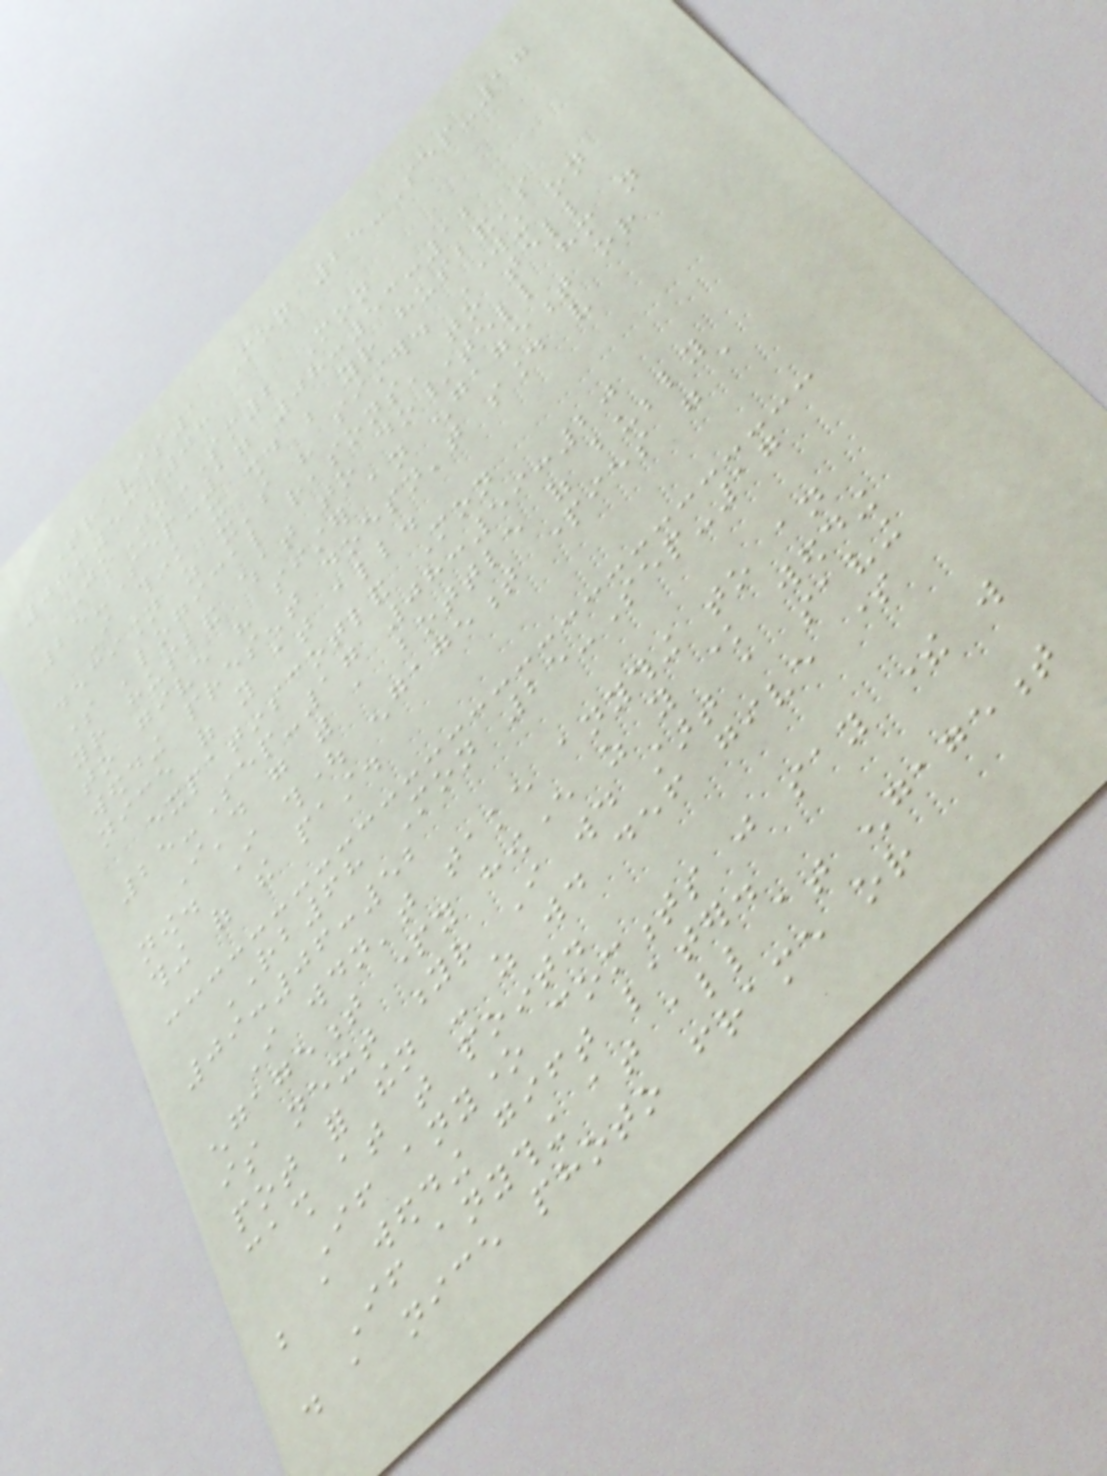Travis1 Mon 25-Sep-17
08:53:03
JoJoSM2 Mon
25-Sep-17 08:53:12
I think it should be your husband's
decision as it's his sister. Working on
some 'logical reasons' to tell
your husband what to do/tell him not
to give his sister an engagement or
wedding present doesn't sound very
nice of you at all.
expatinscotland Mon
25-Sep-17 08:59:20
I'd go with a bottle of bubbly
now. I thought engagement parties were a
thing of the past.
RB68 Mon 25-Sep-17
09:06:52
I wouldn't take anything to an
engagement party however as you know wedding
is next yr I would start a saving
pot for then - as would def give some
cash at that point.
If anyone comments just say there will
be a wedding gift later.
If anything at all at engagement
do a nice photo frame or
